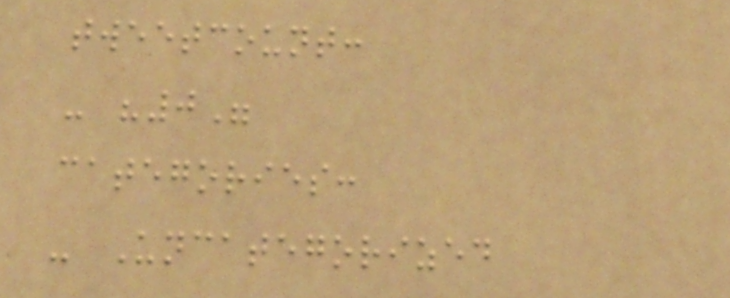tweetcount:
- "0"
categories:
- Uncategorized
